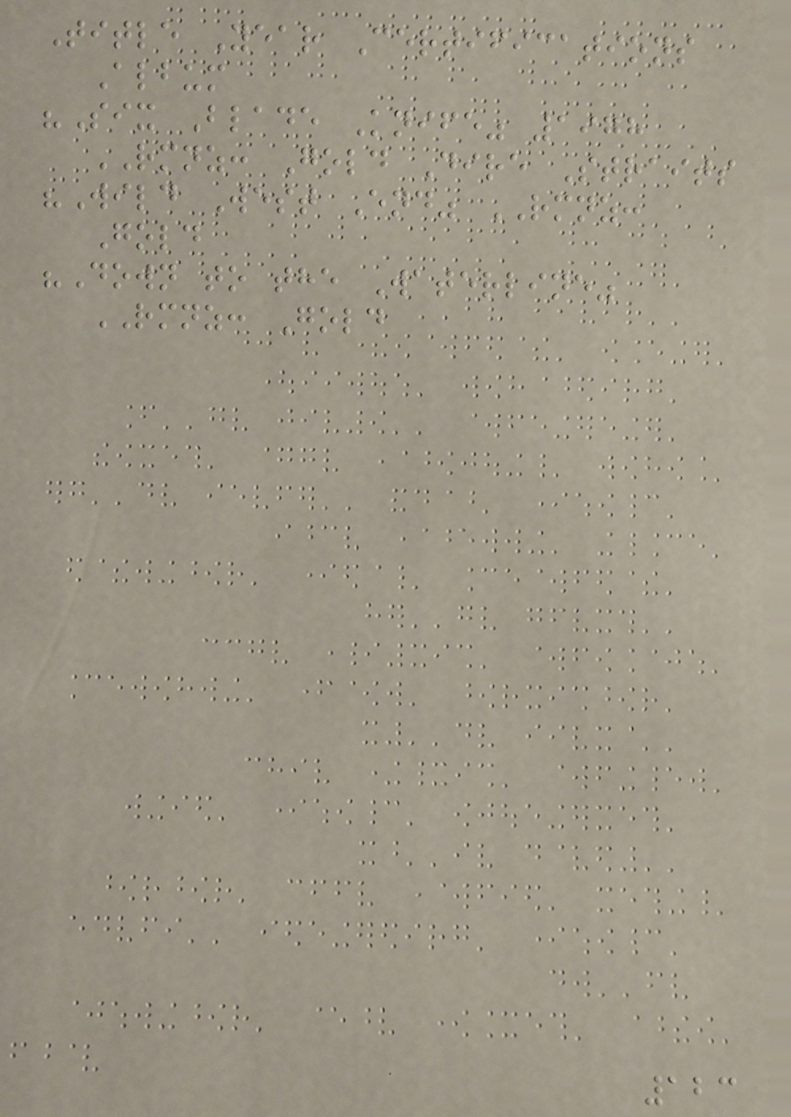Title Year Certifications
Album
"Six Blade Knife" 1978
RMNZ: Gold Dire Straits
"Wild West End" RMNZ:
Gold
"Down to the Waterline"
RMNZ: Gold
123
